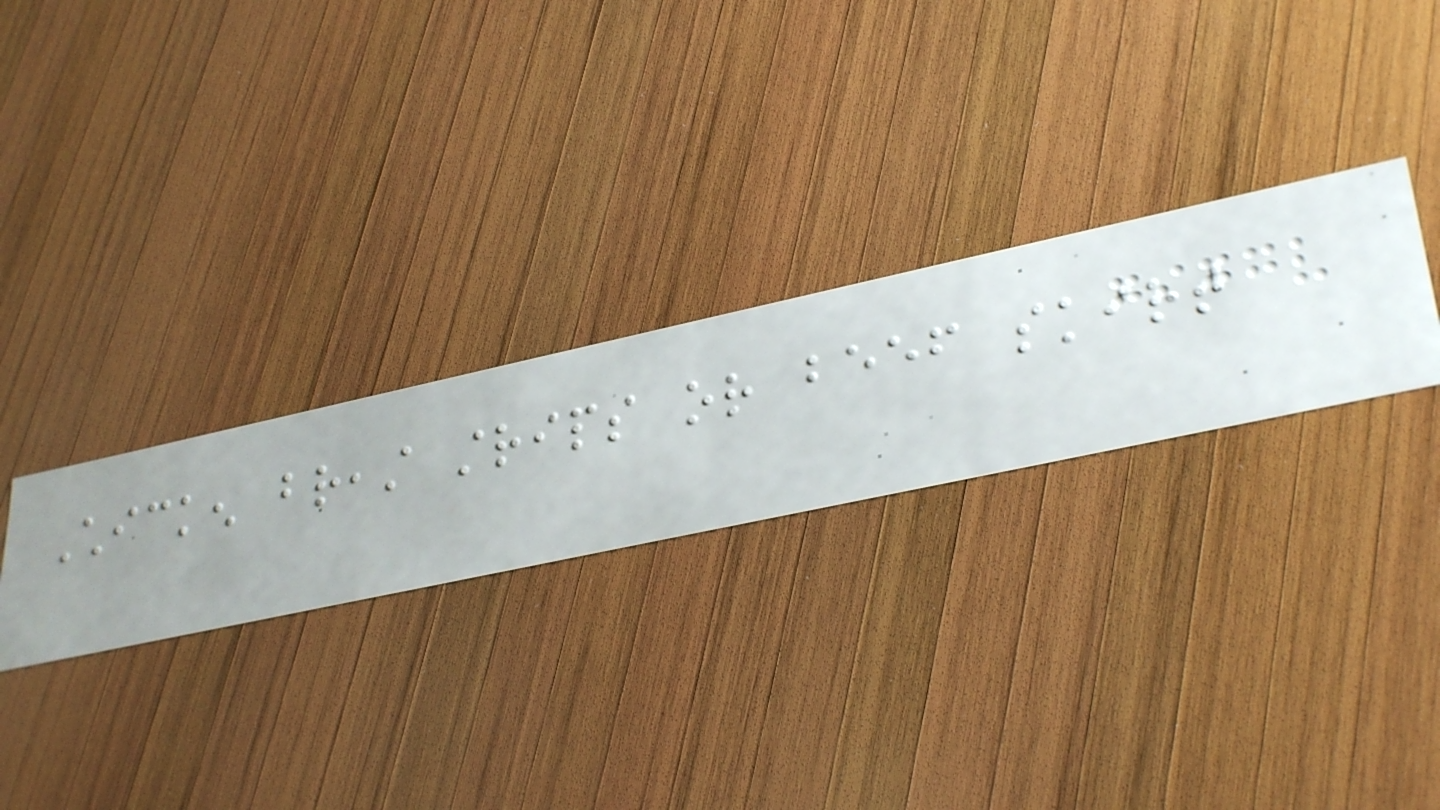Chicken breast strips or beef skirt
